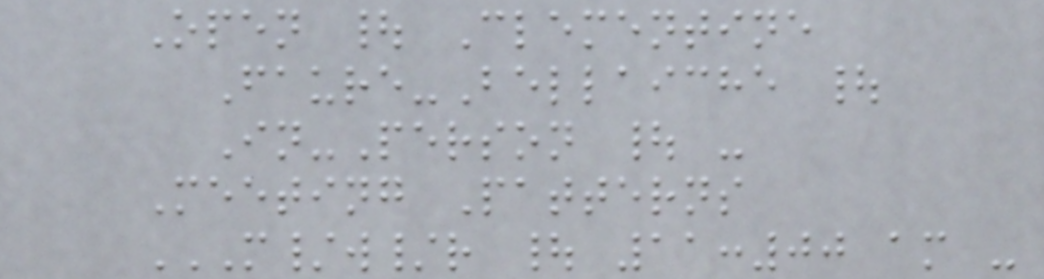Open | Clementine
Faure-Bellaiche |
In-Person | -
Meeting Patterns
M/W/R | 11:00 AM -
